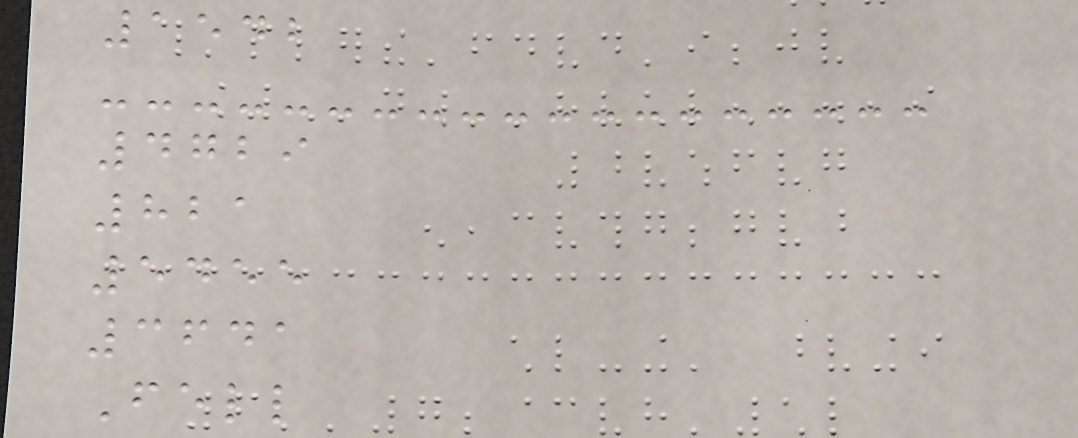1542
4729
821
5455
3641
Fell
